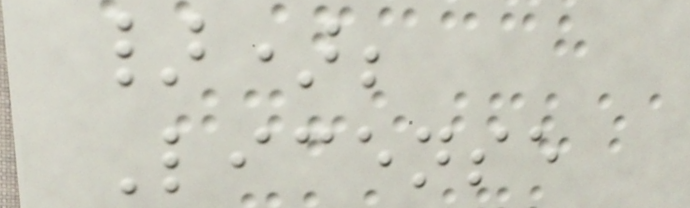});
License
